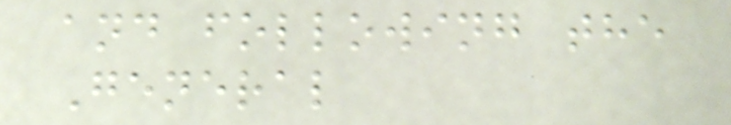and following the
General
